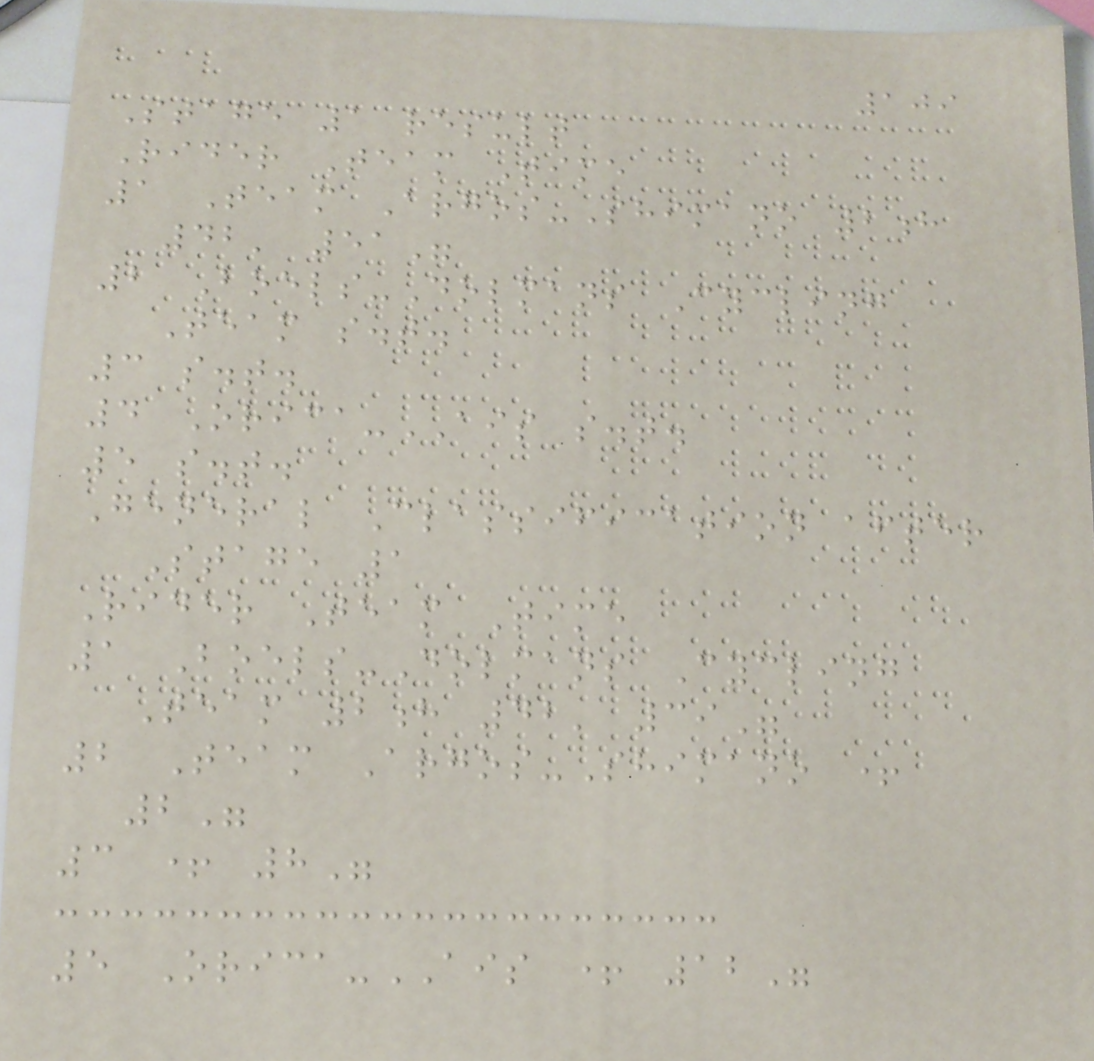109
Stage 1 result
Rider Team Time
1 Team Argos-Shimano 2h
42' 51"
2 Boels-Dolmans Cycling
Team s.t.
3 s.t.
4 Orica-AIS s.t.
5 s.t.
General Classification after
Stage 1
Rider Team Time
1 Boels-Dolmans Cycling
Team 2h 42' 39"
2 Team Argos-Shimano +
2"
3 + 8"
5 Orica-AIS + 12"
